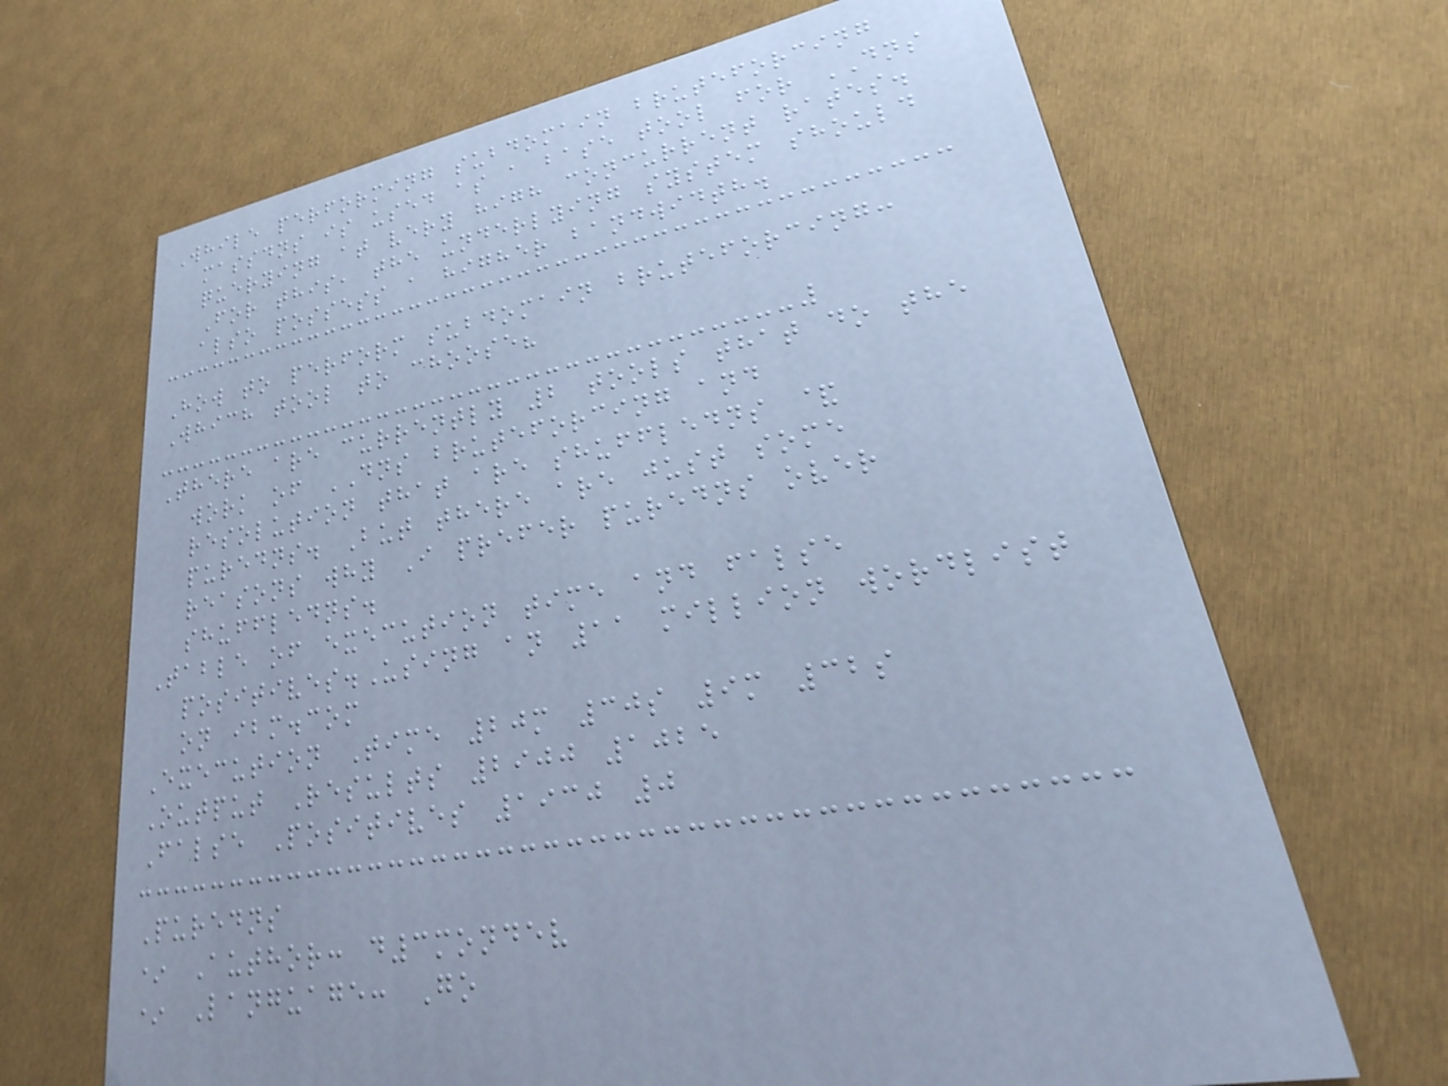While performing subdomain bruteforcing
massdns is used as a base tool for DNS
querying at very high concurrent rates.
For this, the underlying system should
also possess a higher bandwidth.
How to perform subdomain bruteforcing:
Which tool to choose?
There are currently 2 tools that do the
work of DNS bruteforcing and
resolution that are shuffledns &
puredns. But there are just some
reasons why I prefer puredns over
shuffledns.
Table of execution time and false
positives.Using an 11 million wordlist
on ibm.com
Execution Time 20m 30s 9m 32s
Output Results 2900 1025
False Positives 1930 0
Puredns
* Author: d3mondev
* Language: Go
